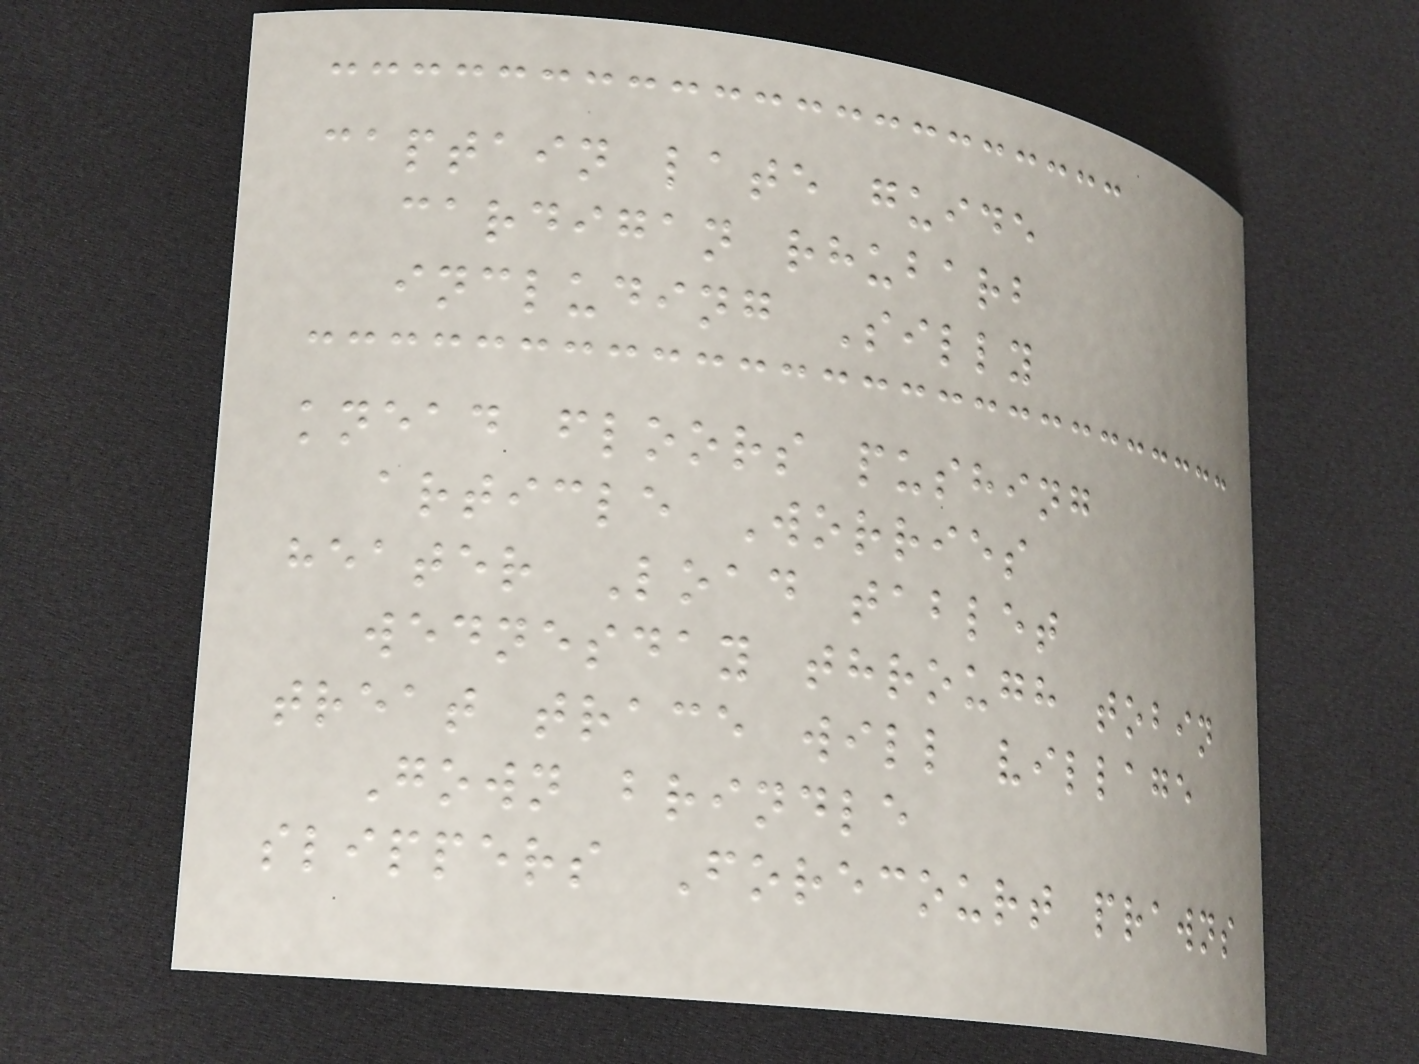captain late guide
cardigan rhubarb
including Silly
knead floors pushing
article Worries
heater Load tablet
wednesday through tobin
treat trace will village
Gown brindle
slippers Forecourt prawns
